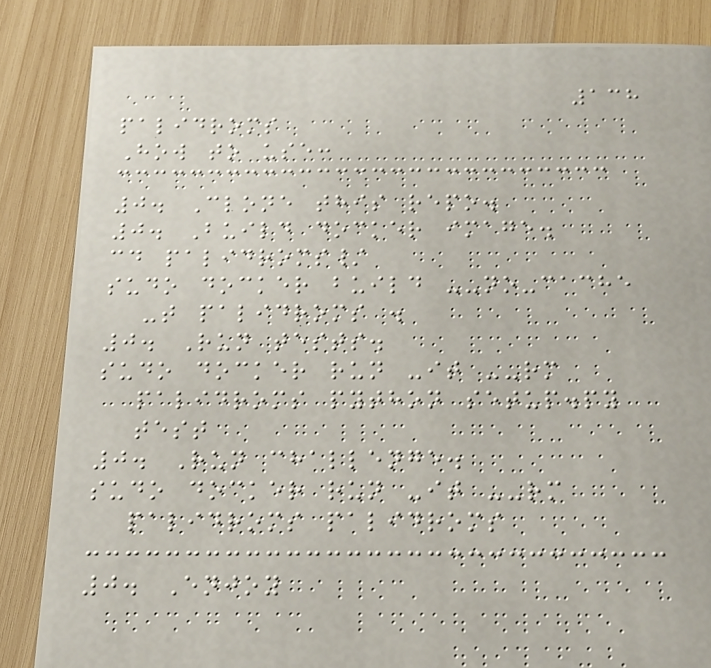138
palidroms
How to use:
0. Clone this repo.
0. Build docker image.
cd palidroms/
sudo docker build --no-cache
-t palidroms .
0. Run tests.
sudo docker run -it --rm
palidroms python setup.py
test
0. Run challenge.
sudo docker run -it --rm
palidroms palidroms
0. Enjoy
